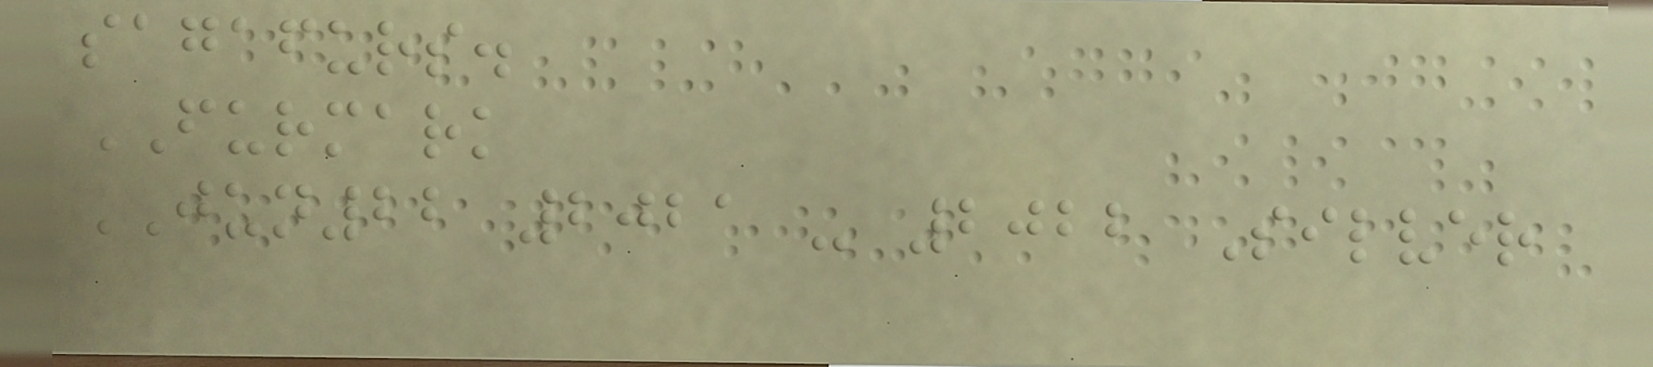sagafurs.
FURMARK
JUN22 2021 - 2022 Silver
